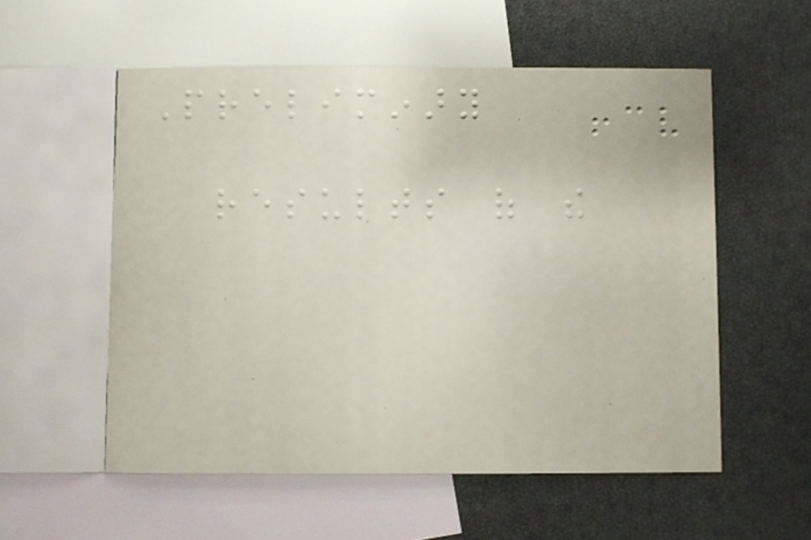Preliminary
results of the
